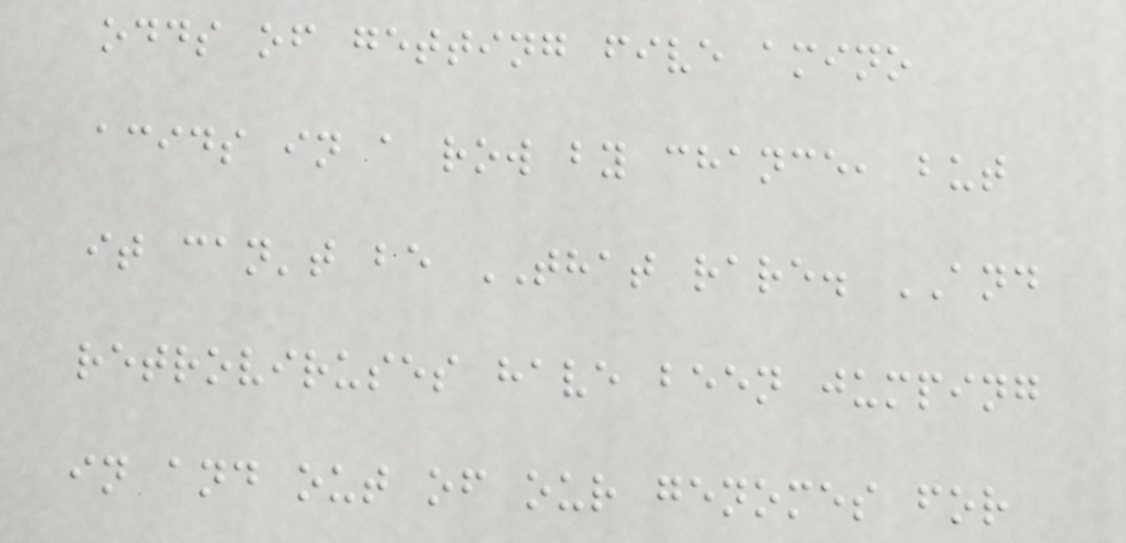odds of getting five amino
acids in a row by chance, but
it can't be THAT rare. AND
retroviruses have been jumping
in and out of our genomes for
